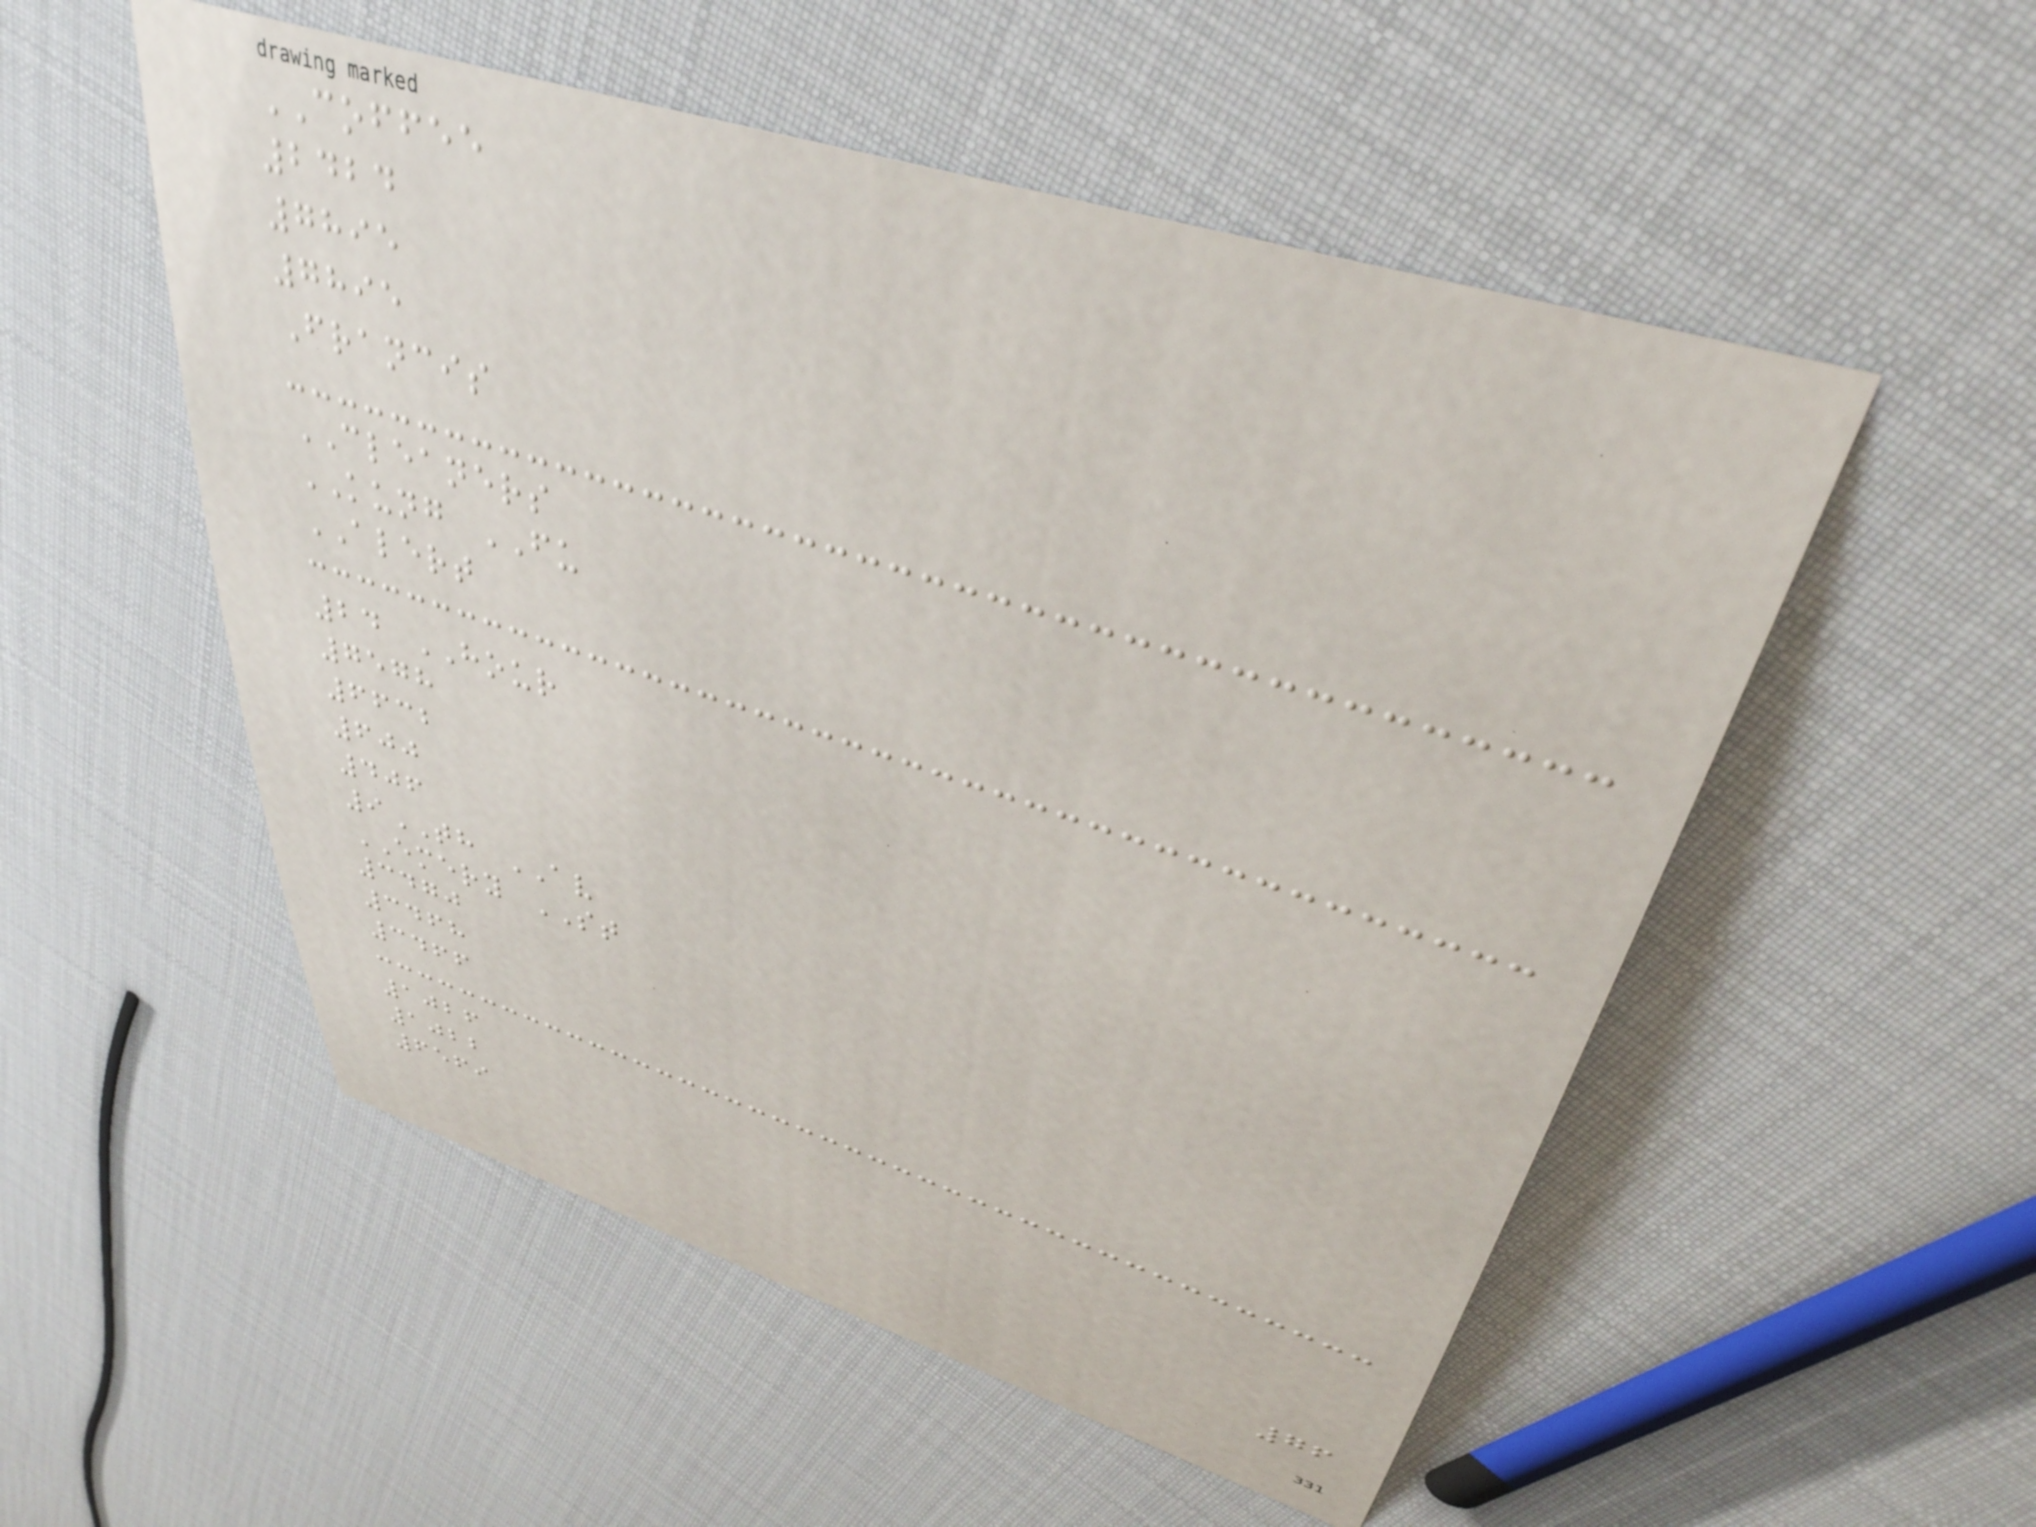COFFEE
2424
7895
7895
Francis
CLEANERS
KUNG FU
ALERT
24 HOUR
7578
6632
600
406
9TH AV
EMERY ST
3470
3468
3466
1026
1022
6569
76
